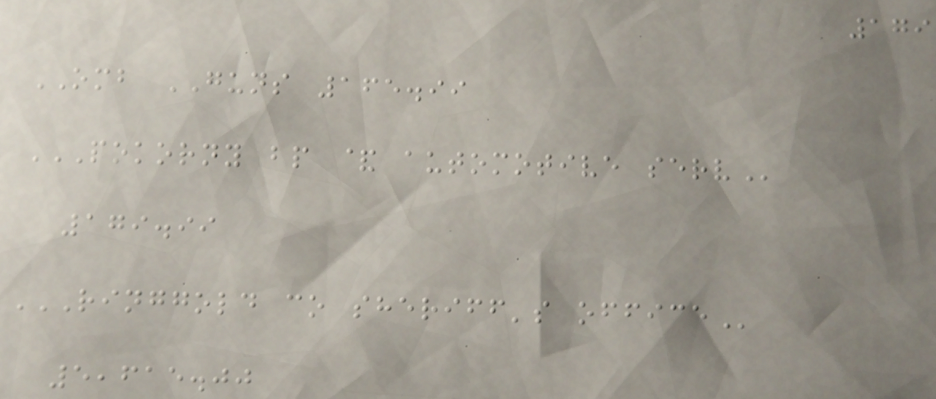179
OMB GUNS 165.99
POKORNY BP & AUTOMOTIVE SERV
179.99
RINGGOLD CO SHERIFF'S OFFICE
5,615.00
